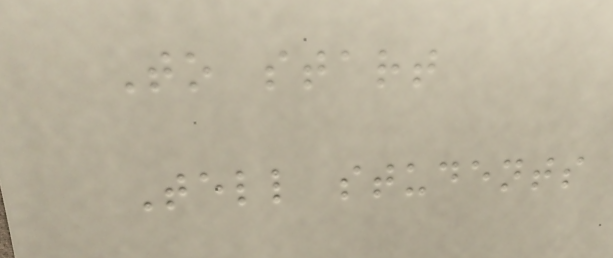To start
Tell students
